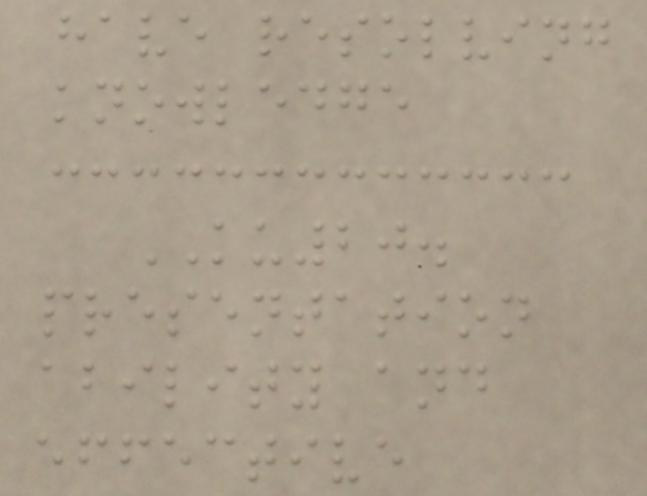have resolving
knowledge
KU20.
presentation
ability and
effective
